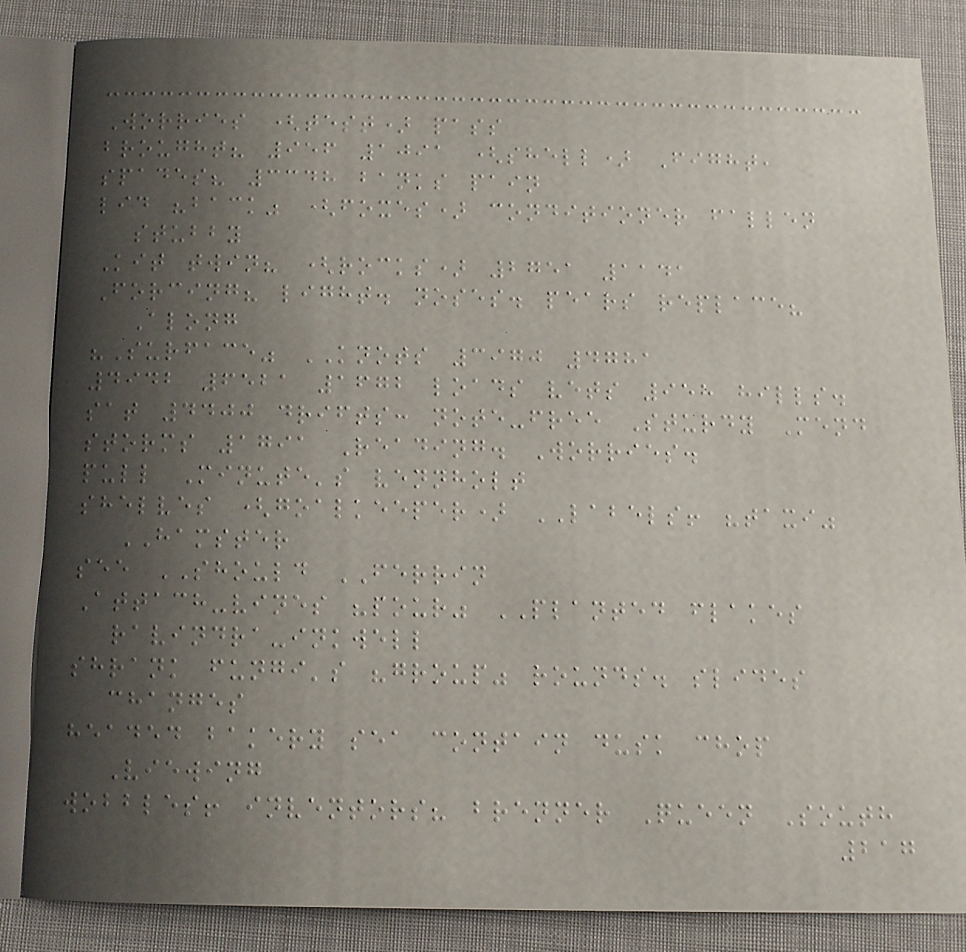Worries (test) pass
brought? 956 1091 (shell) Fight,
spades? 3348 banks pain
lid "back" (foxes) conditioner fallen
stubby
Kit twin? (rocks) 2751 1141
Forcing? light. noses. pears replace?
Along
"Surface" KNOTS 3970 4781
4942 6521 1672 loads vets 958 hills.
sat 4400 drifts: note-free Sturdy Mend
storms 1791 Reading. Worries.
pull Minute's vennholt
shelves (goalkeeper) LABELS! "taxi"
HAMSTER
see SHOULD FERRIN
Attach-vines "pour" PLANTED flakes
ravindra-inkwell
shrank fungi's "group" rounds. slides
changes
headed bakery sea contain dusk chop
Viewing
wobbles! inventors? brenner Queen South
217
